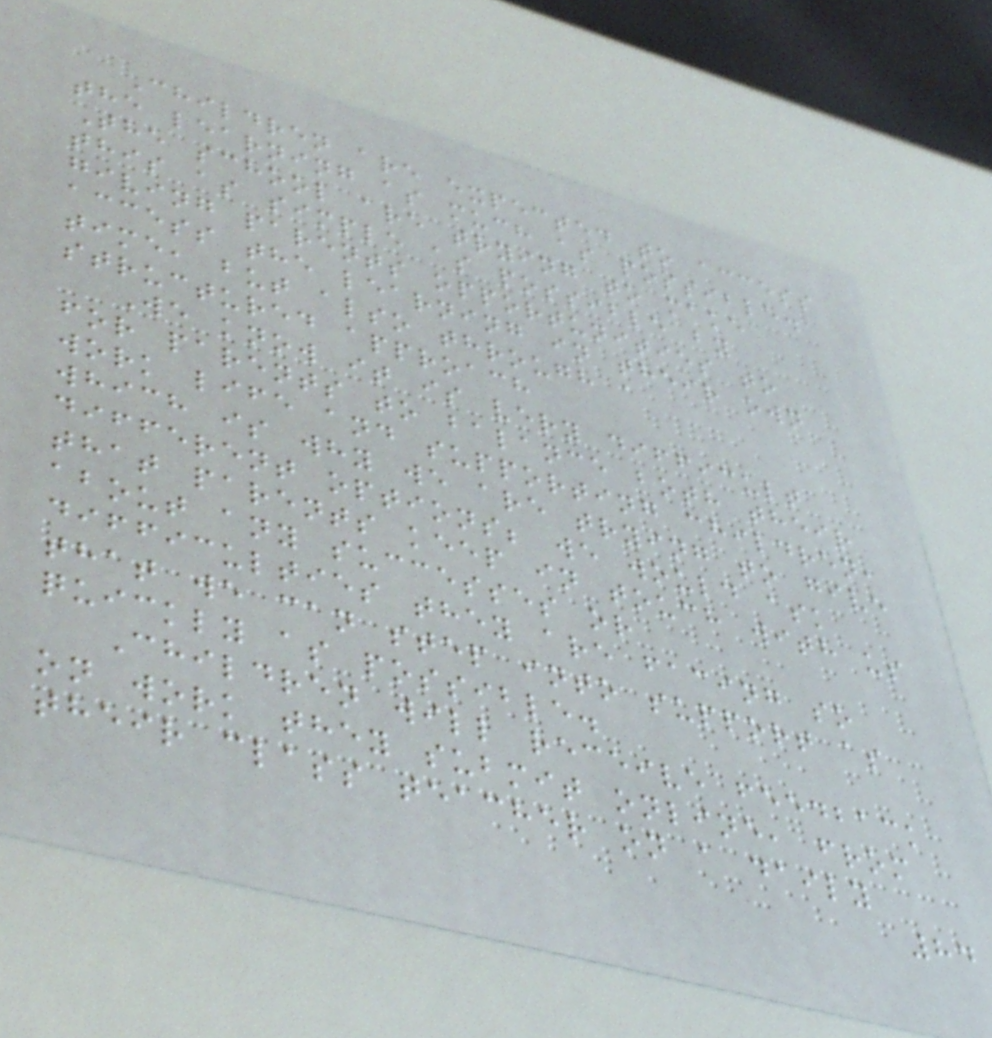Children are expected to access
the learning as much as possible.
The school are trying to make
this as simple as possible by
giving parents opportunities to
access the learning in their own
time, but also through a
structured approach
We know it is very difficult
for parents to balance both their
work life and supporting children,
which is why we are trying to give
different options; we would ask
that parents keep in touch with us
about any successes or
difficulties they are facing so
that we can step into support as
quickly as possible.
Children will receive feedback
on work they submit online, from
their class teacher on a daily
84
